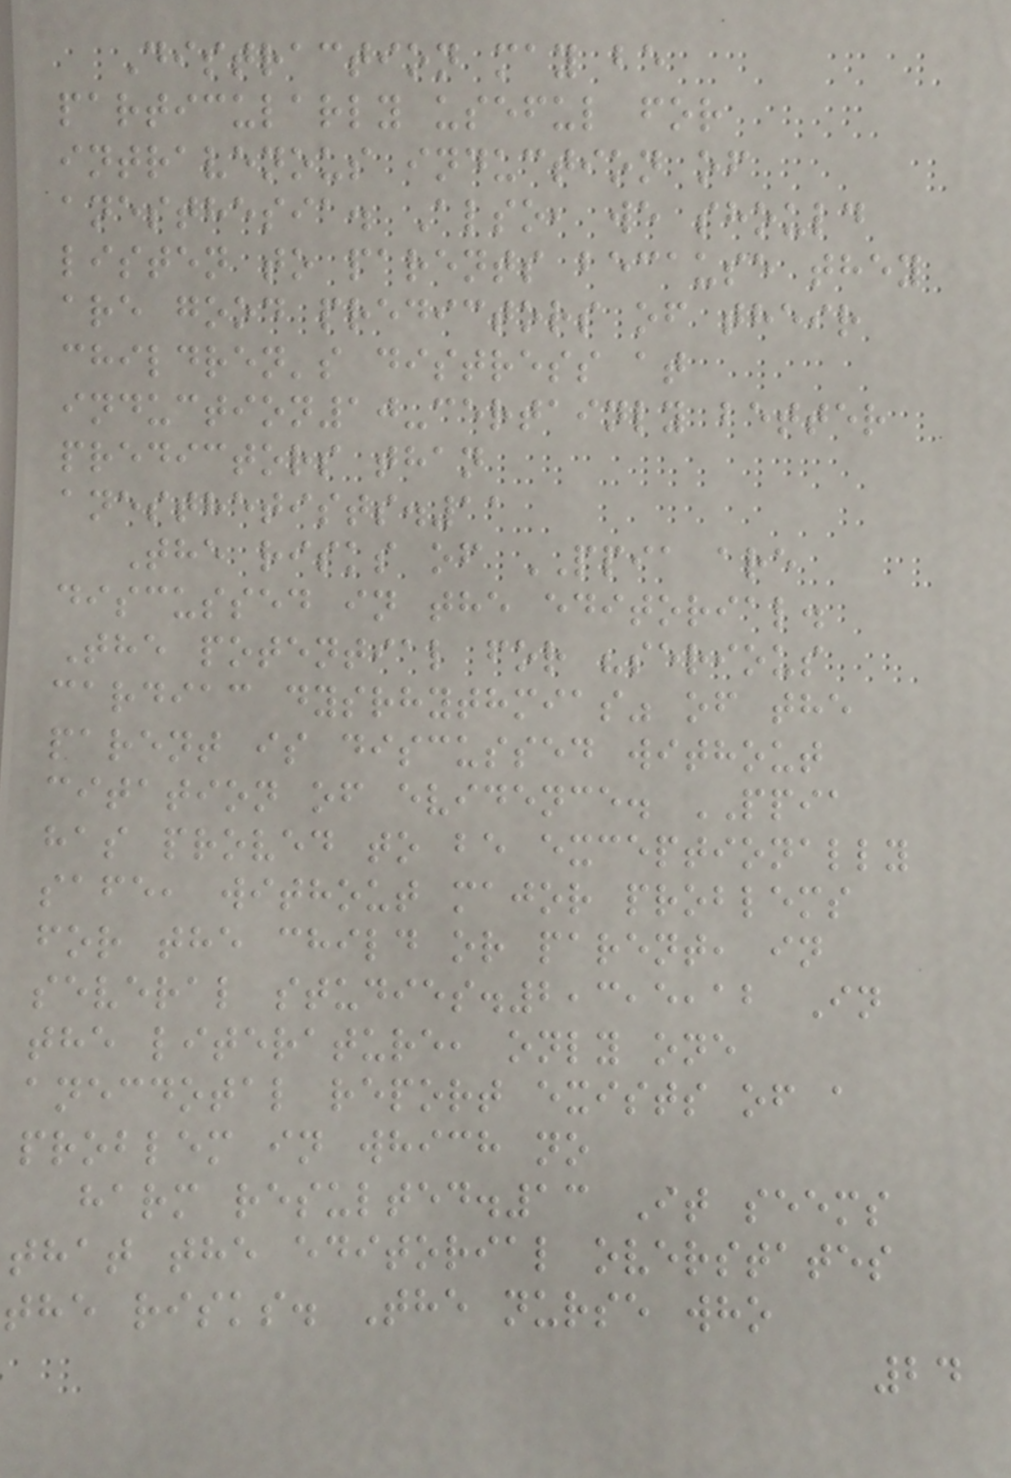Distraction may be
particularly useful for
intravenous induction of
anesthesia. Also, we should
listen to parents because they
are good predictors of their
children's distress at
induction10-certainly better
predictors than
anesthetists.11
The risks of PPIA are
discussed in the editorial.
The potential for "serious
cardiac dysrhythmias" of the
parent is discussed without
citation of evidence. PPIA
has proved to be exceptionally
safe, without major problems
for the child or parent, in
several studies.2,3,5,12 In
the literature, only one
anecdotal report exists of a
problem in which no
harm resulted.13 It seems
that the editorial overstates
the risks. The nurse who
24
